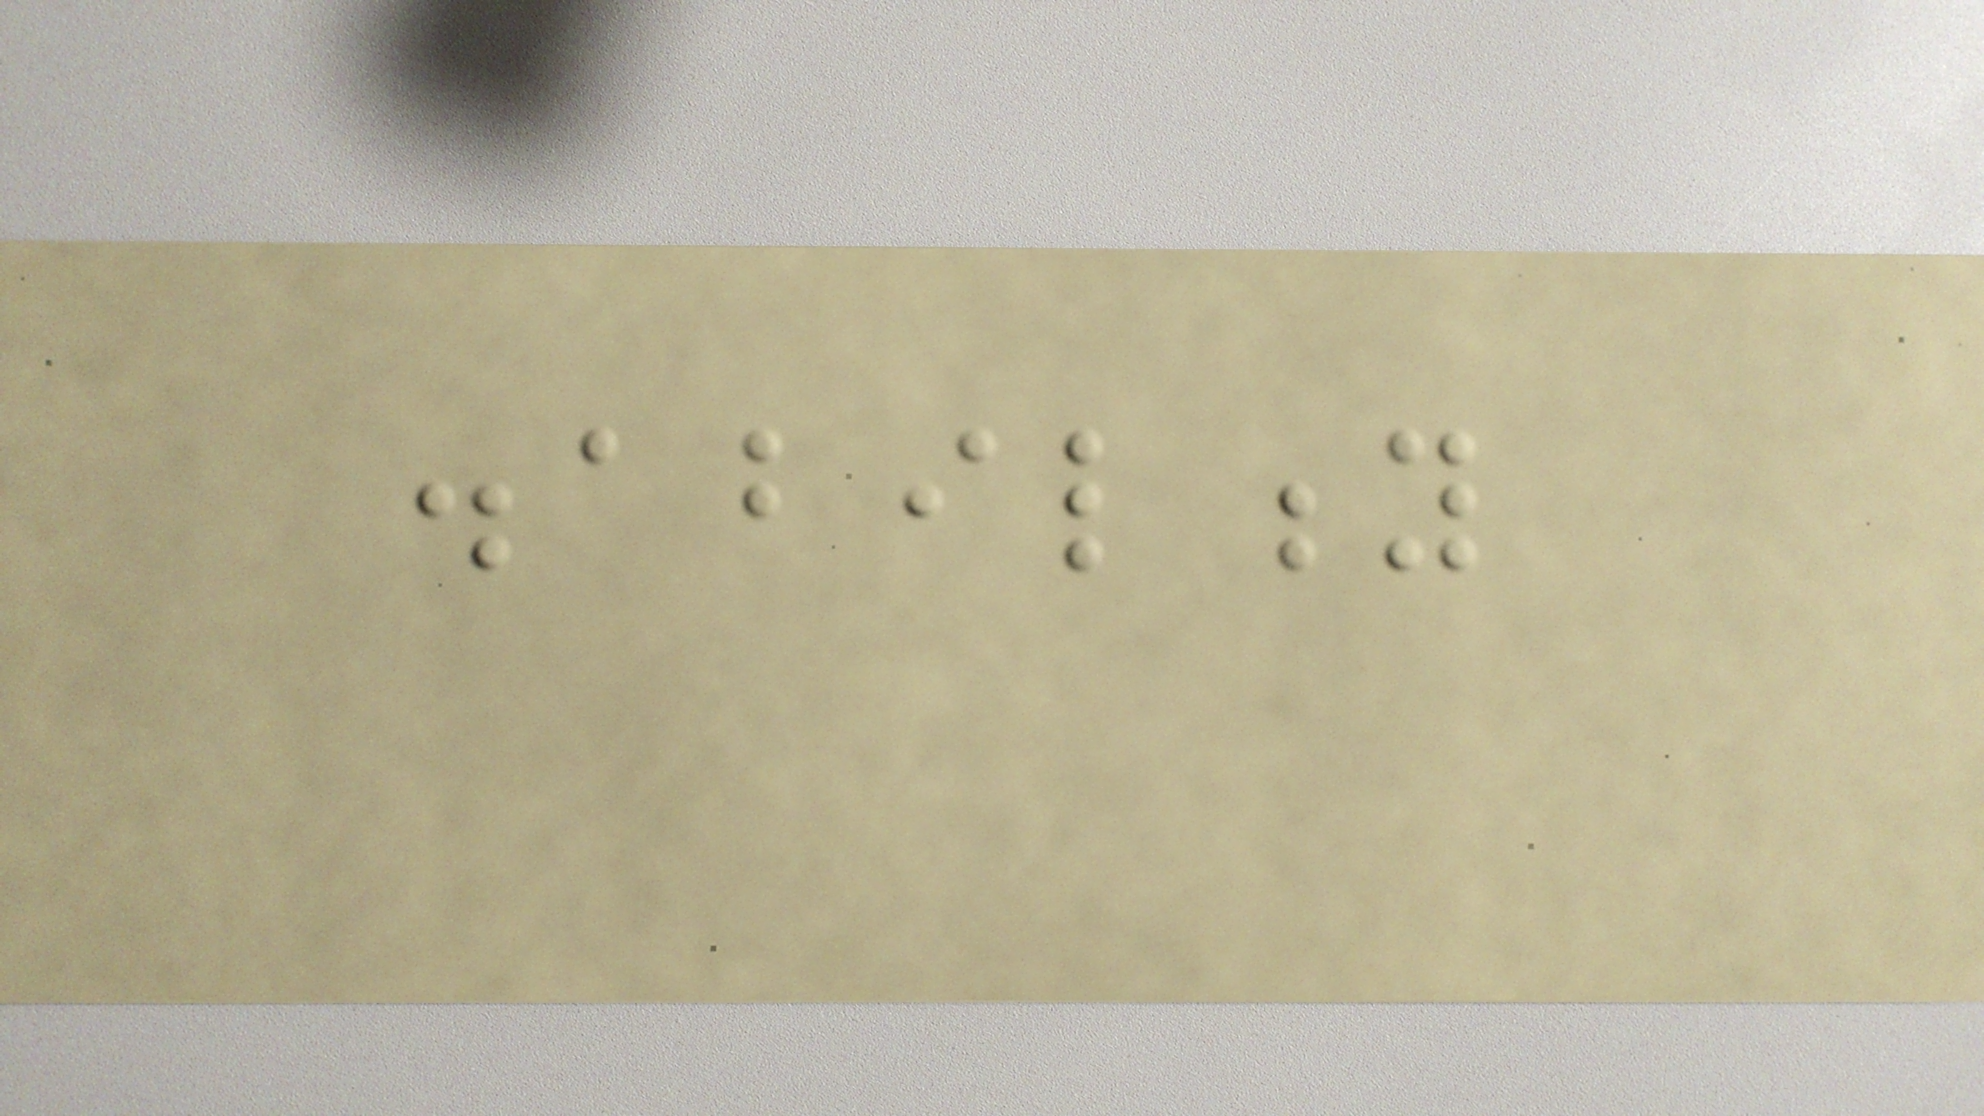disability
